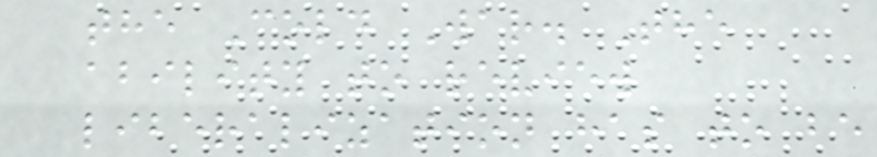the Cold War. The
ability to review
liberalization has to be
